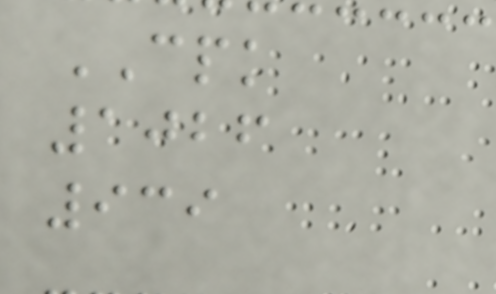CPK
1026
939
